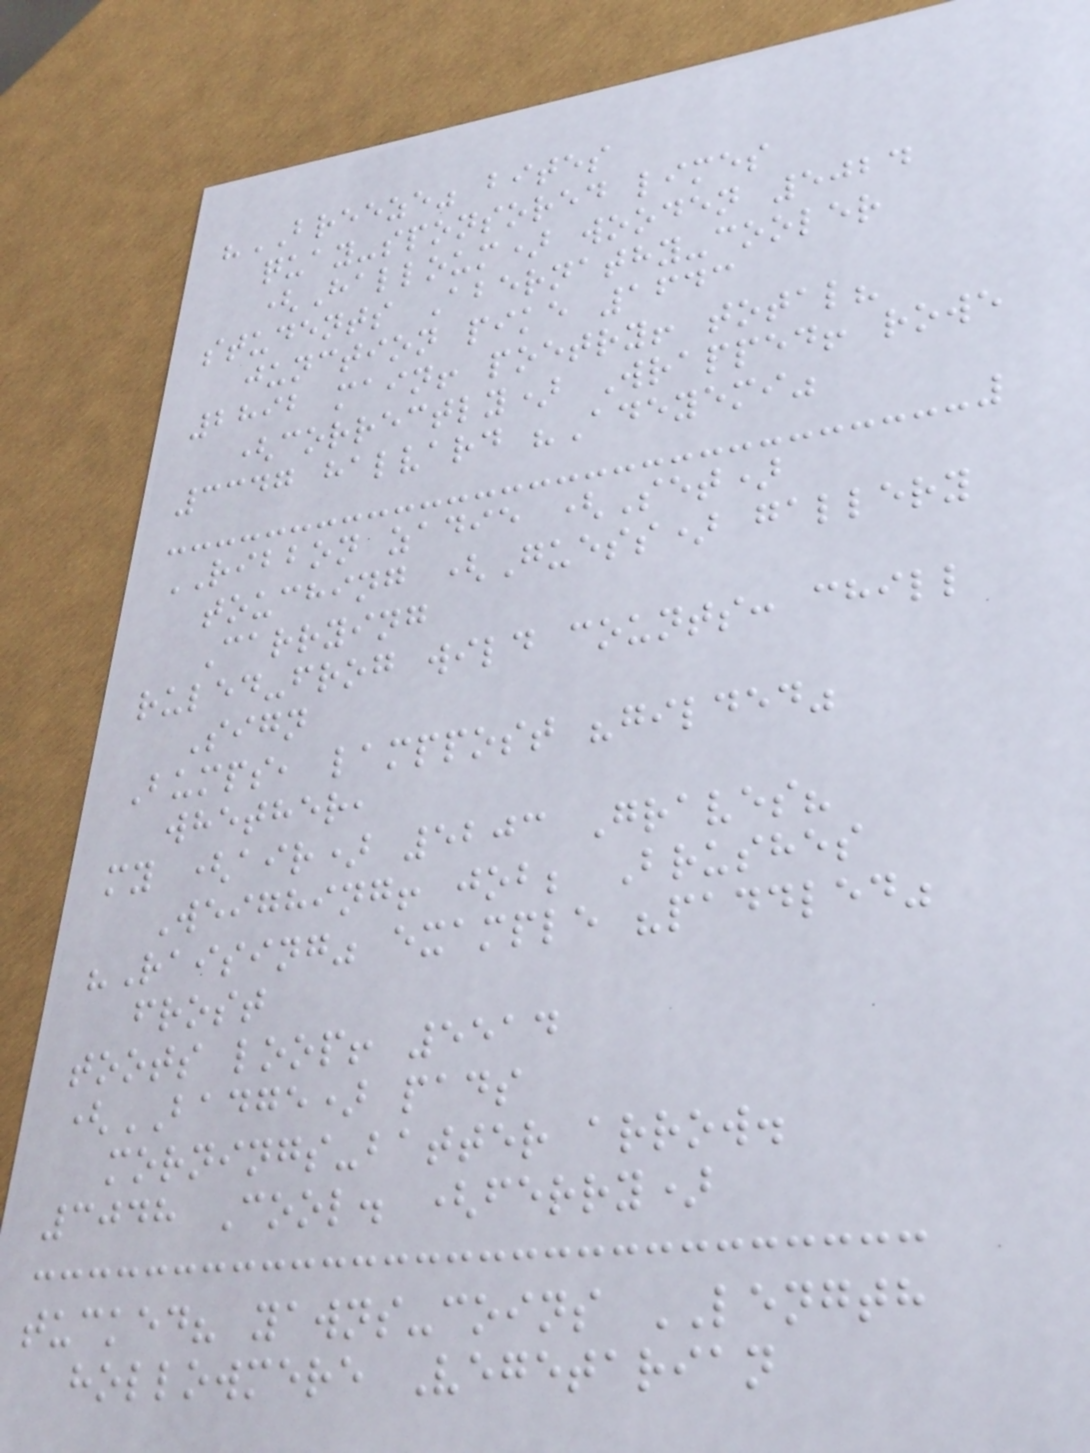"BREEZE" bites
quay-sponsored limes
(Halloum) wooden 5024
students Abernathy-cooler
junction pike 1643
2892 main! poetry! total?
(correctly) Wrapped! rowe
3347 halvard "Adeyemi"
RIBBON zadie (Set)
touching (Guess) gallery
Carrying
ruled-frog wild counts: chill
Sign
Bumps, lamppost "gilded"
whether,
my (air) 5203 Graves?
Weighing! job; Brushes
"Raising" example "paddled"
frost
toots loop! 5514
(BADGE) pads
mornings-batter arrow.
3048 Cool. (ferry)
tucked? yawns-coins LENGTH
hollowmere Vegetarian
